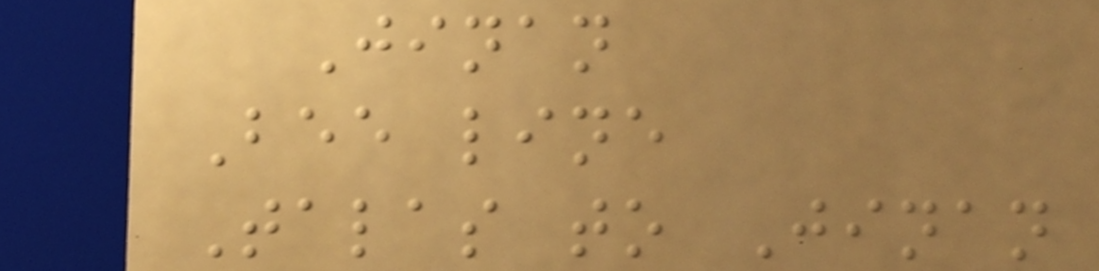Jinan
Bee line
Talas to Jinan
